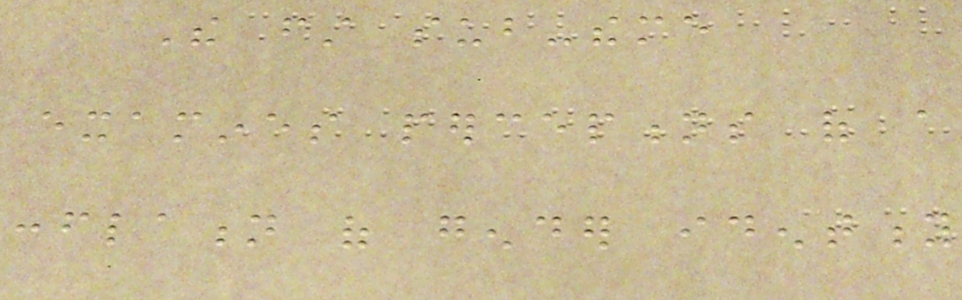The first sub-theme
examines perceptions of a
conflation of gender identity
